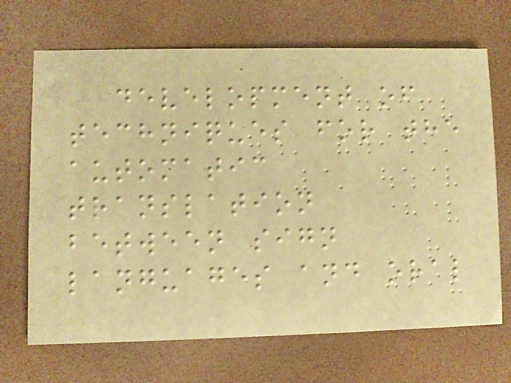development of
techniques for the
automatic
translation
between sign
languages and oral
